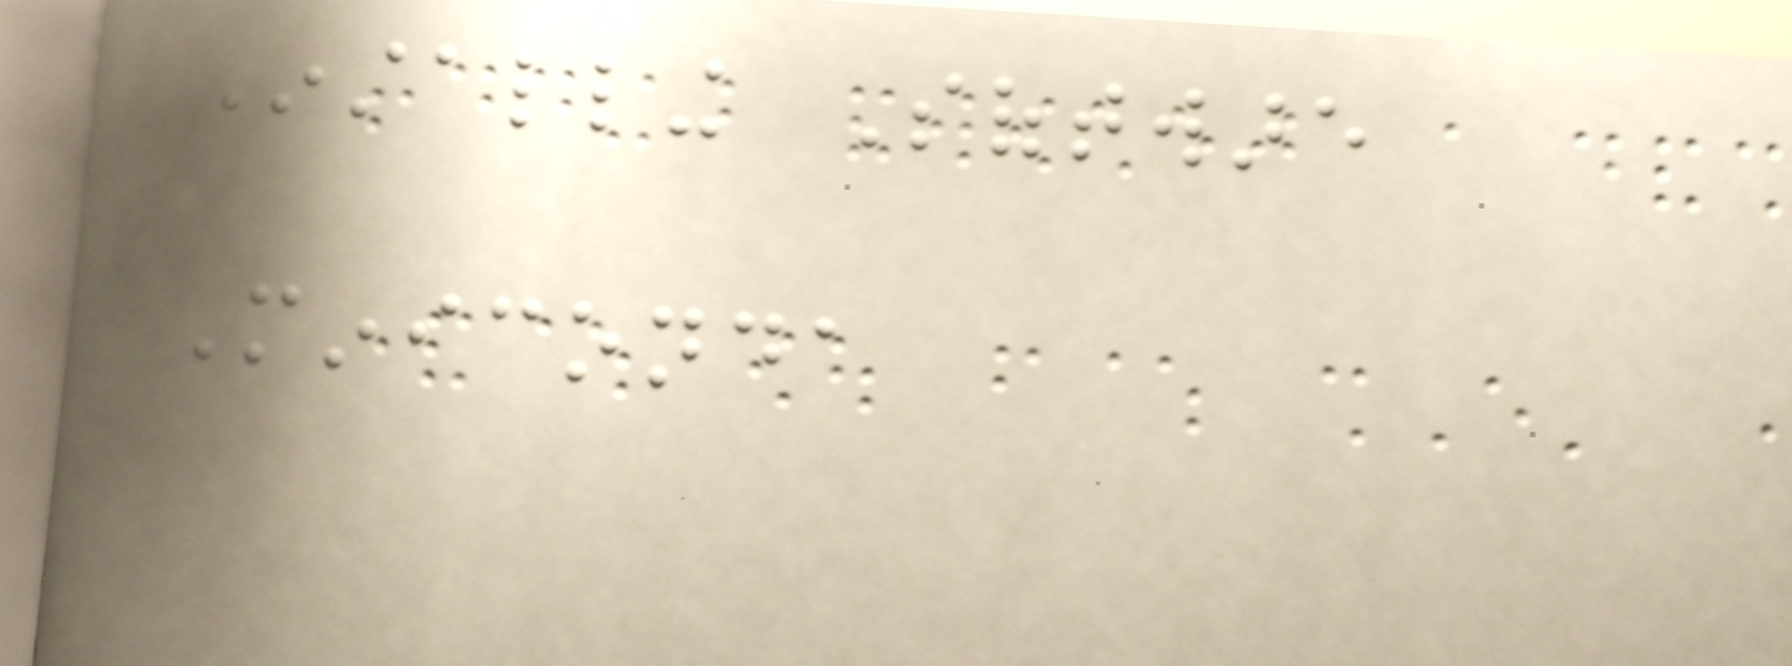Installing Software
Miniconda
